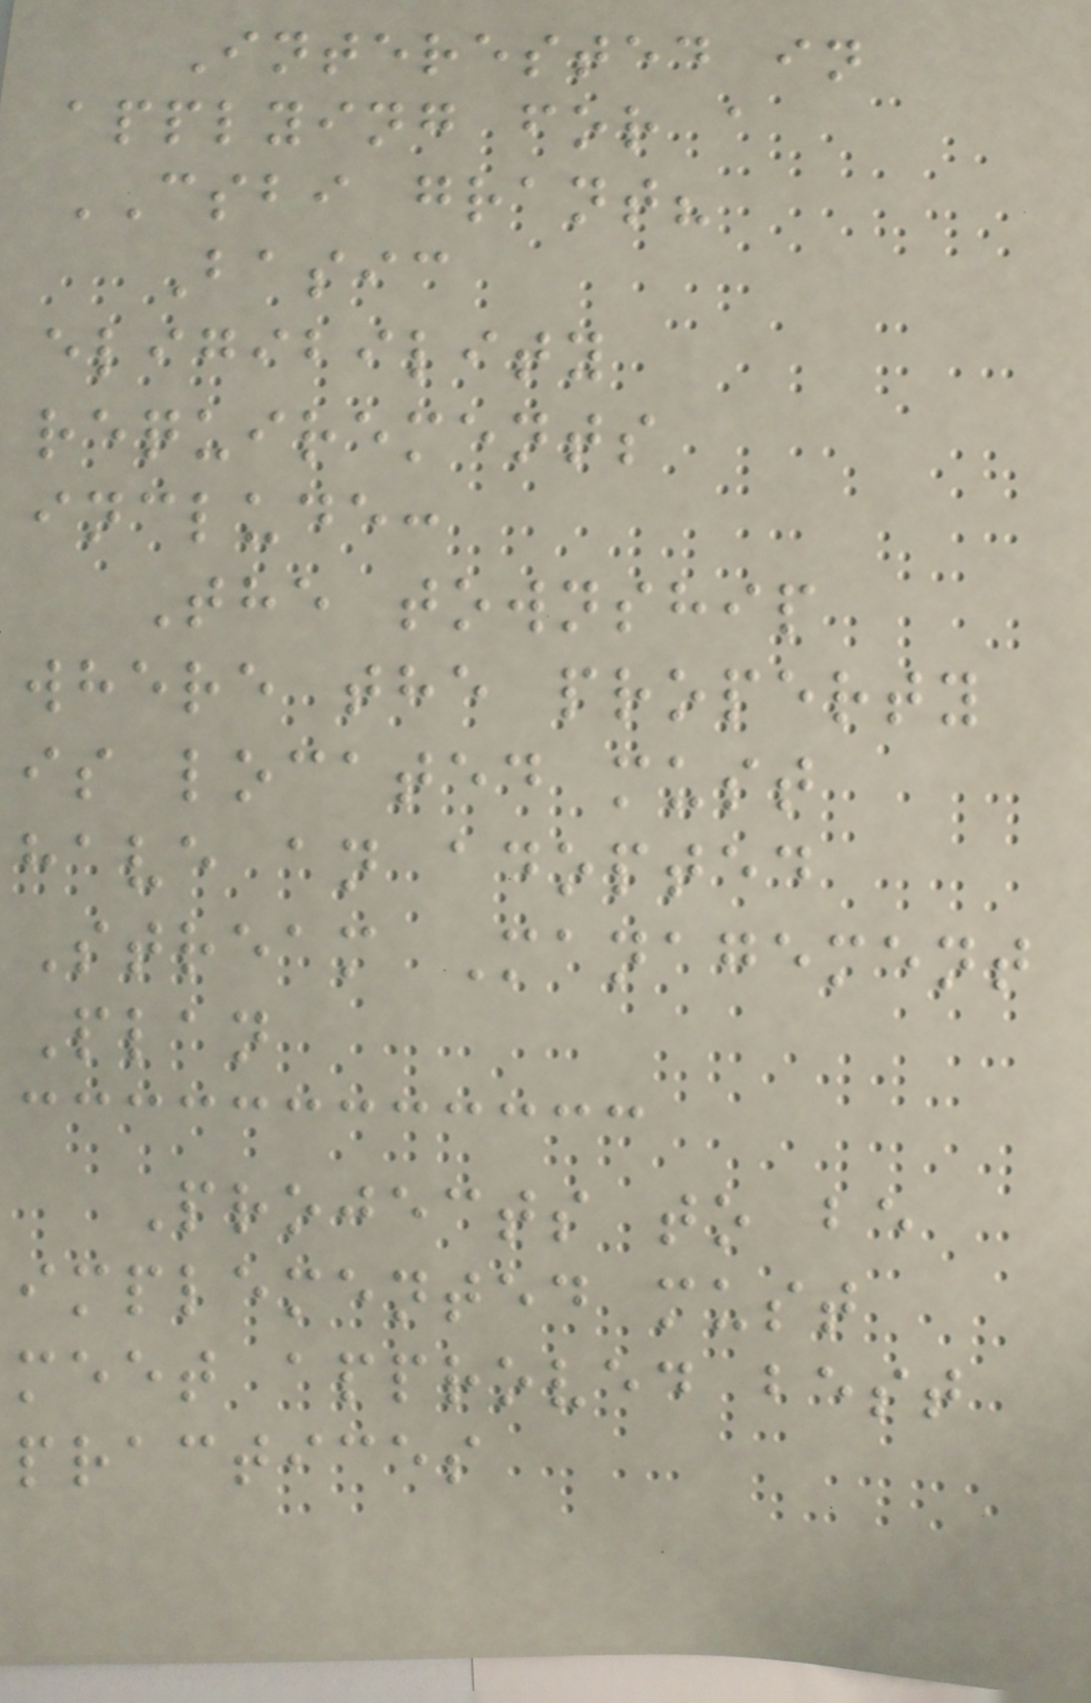Interested in
applying for a
CSBI grant?
Basic
eligibility
requirements
include:
The township
where the property
is located must
have an adopted
Stream Management
Plan
Projects to be
implemented must
meet approved best
practices
